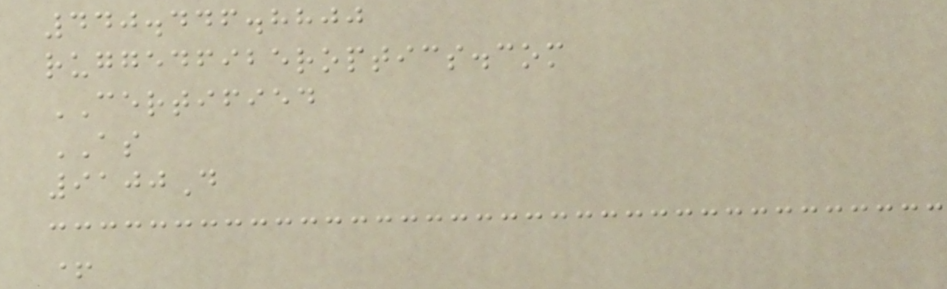440.446.8800
ruggedfiberoptics.com
CERTIFIED
AS
9100D
+
